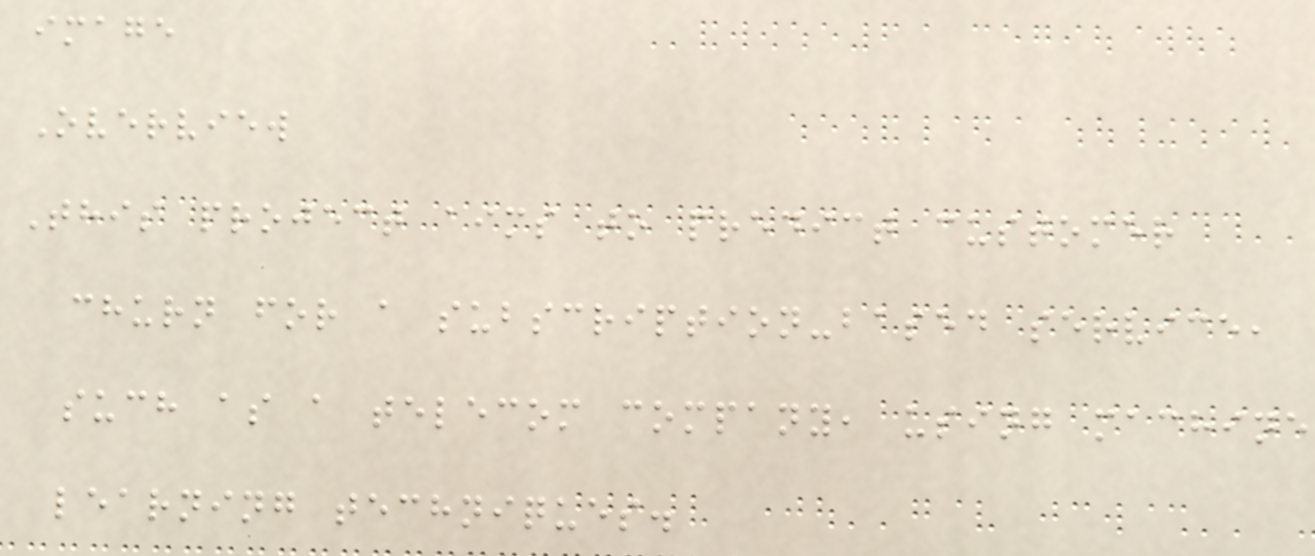image
Overview
This project aims to predict customer
churn for a subscription-based service,
such as a telecom company, using machine
learning techniques.
